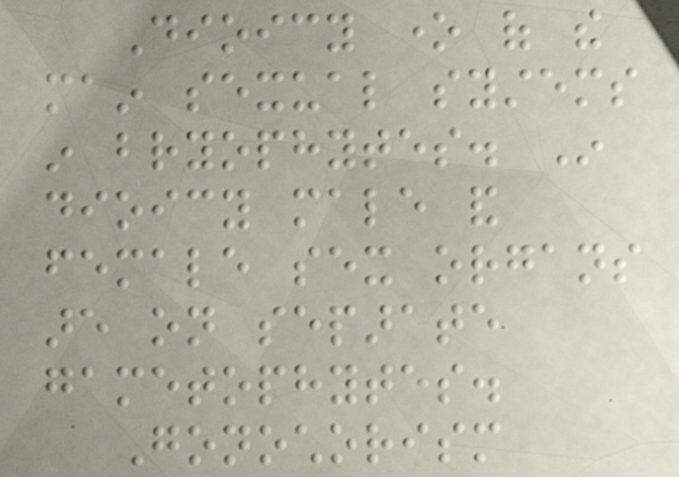Dioicy one of the
main sexual systems
in bryophytes. In
dioicy male and
female sex organs
are on separate
gametophytes.
Gonochorism
